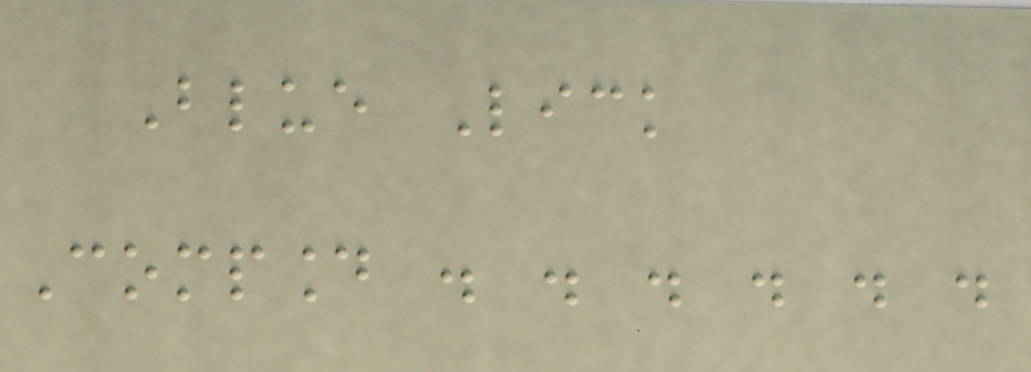Blue Lick
Compound . . . . . .
